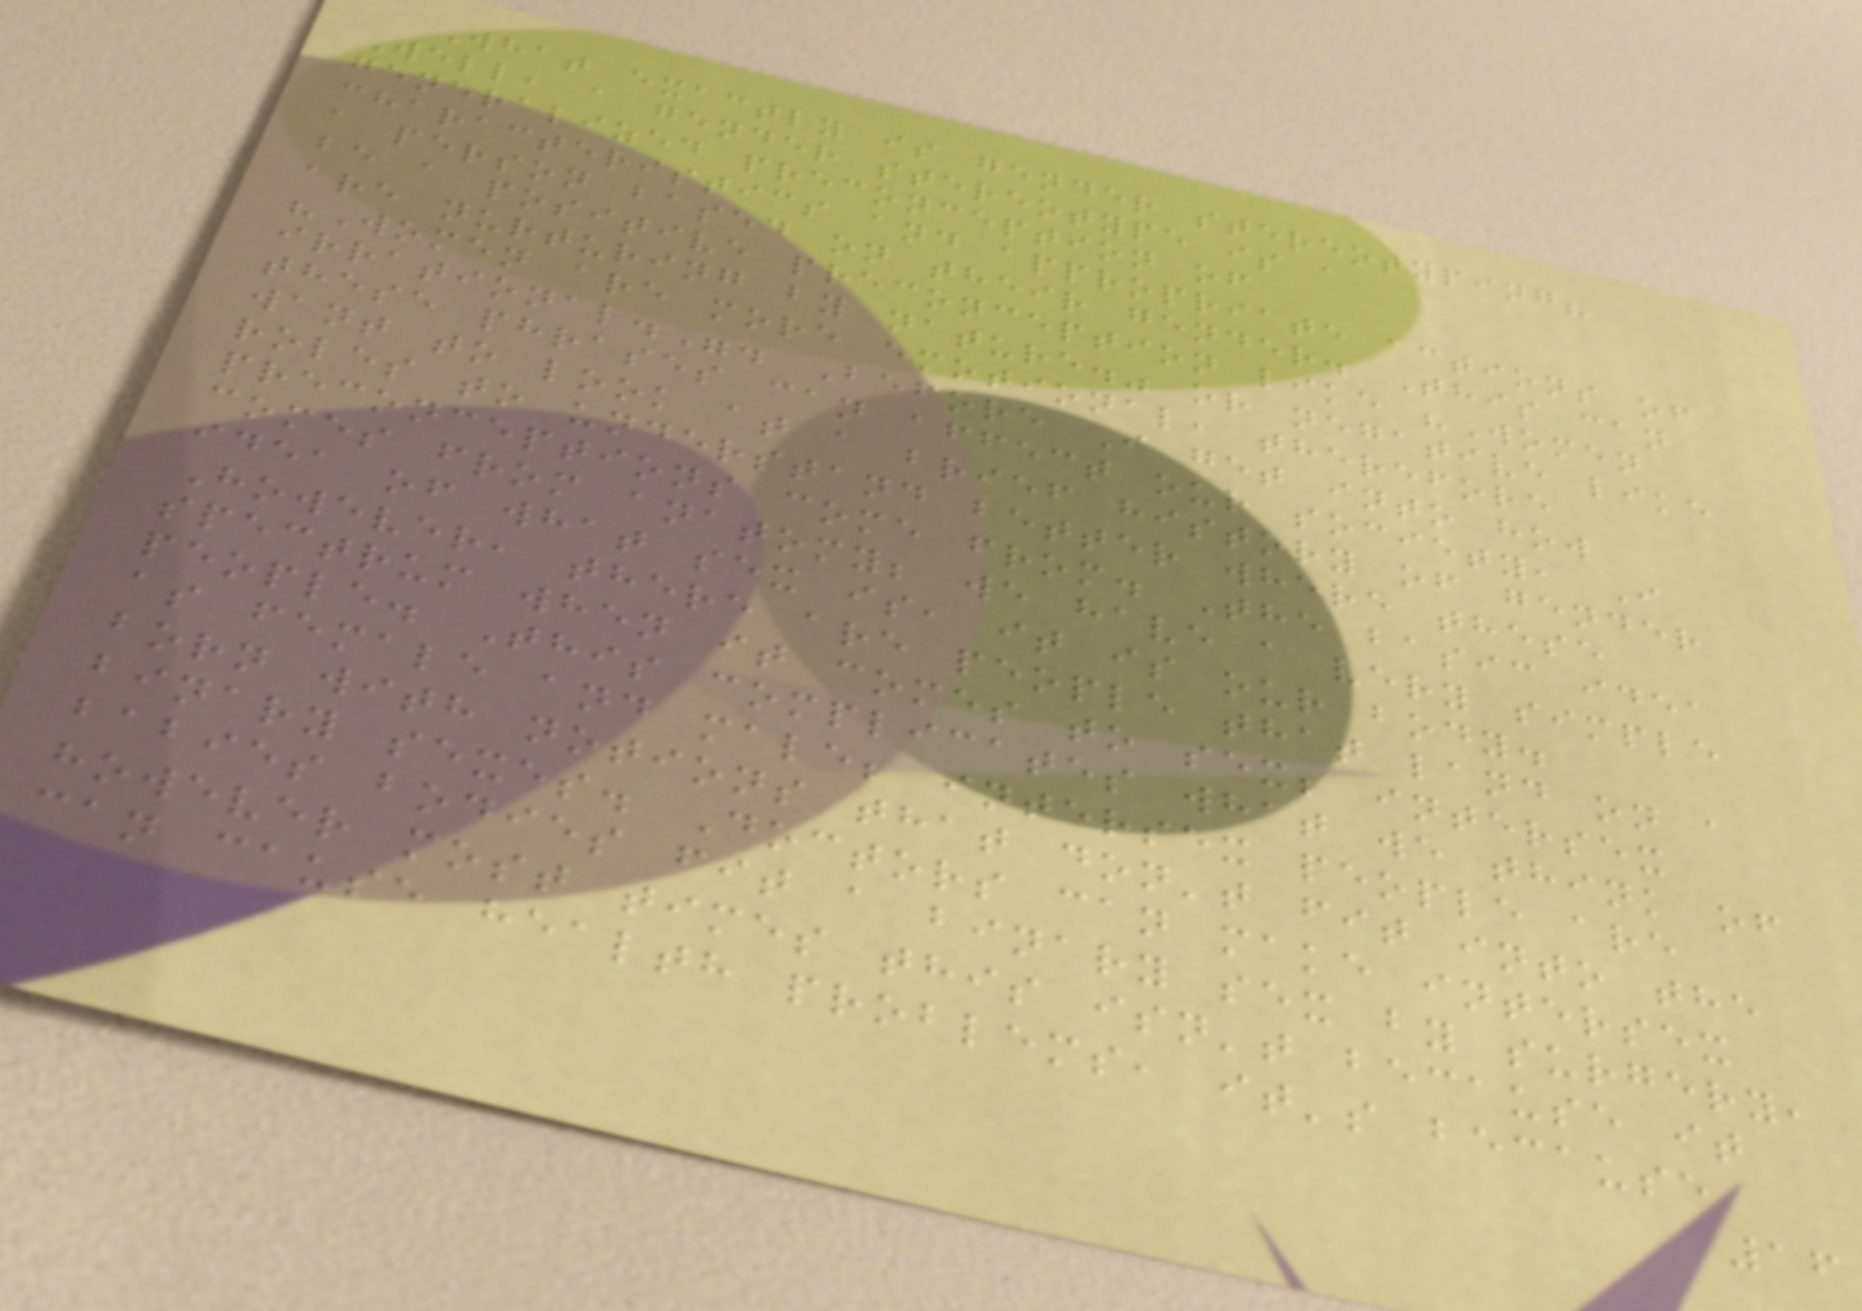What exactly is gender stereotyping?
Well, a gender stereotype is a
generalized preconception of
characteristics and appropriate actions of
a person based on their gender. This can
be a positive preconception like "Women
are nurturing by nature." or negative like
"Women are more emotional, therefore
irrational.". Before I get into how
these phrases can affect our society, I
want to look at a brief history of gender
roles to understand better where these
preconceptions come from. The basic idea
comes from anatomy; we have a very simple
idea of what sex is, it is our body.
However, there are people that land on a
spectrum when it comes to sex; intersex
people. This complicates what we think of
as female and male; intersex people are
born with notions that don't fit into the
binary sexes. Doctors can make intersex
babies bodies fit a binary sex by surgery,
however most times this isn't because it
can cause health problems, it's because
16
